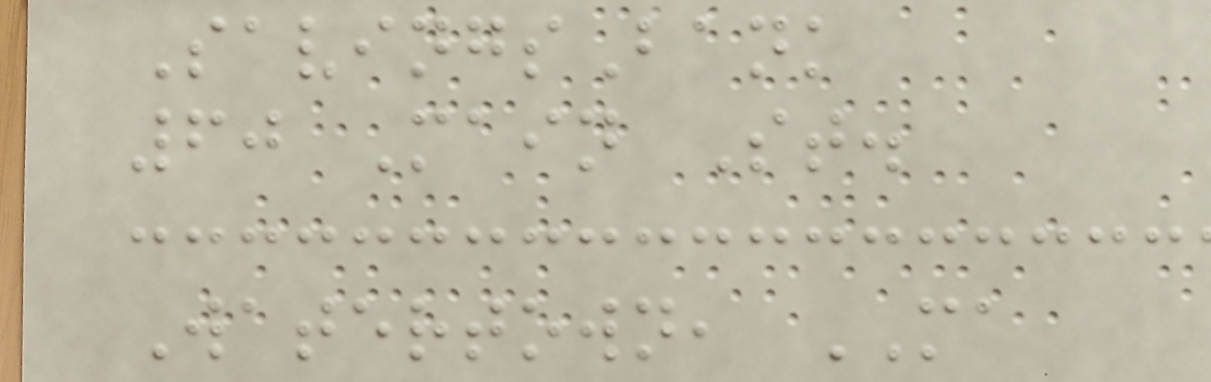SavingsBank
60 Main St.
Watertown, MA
